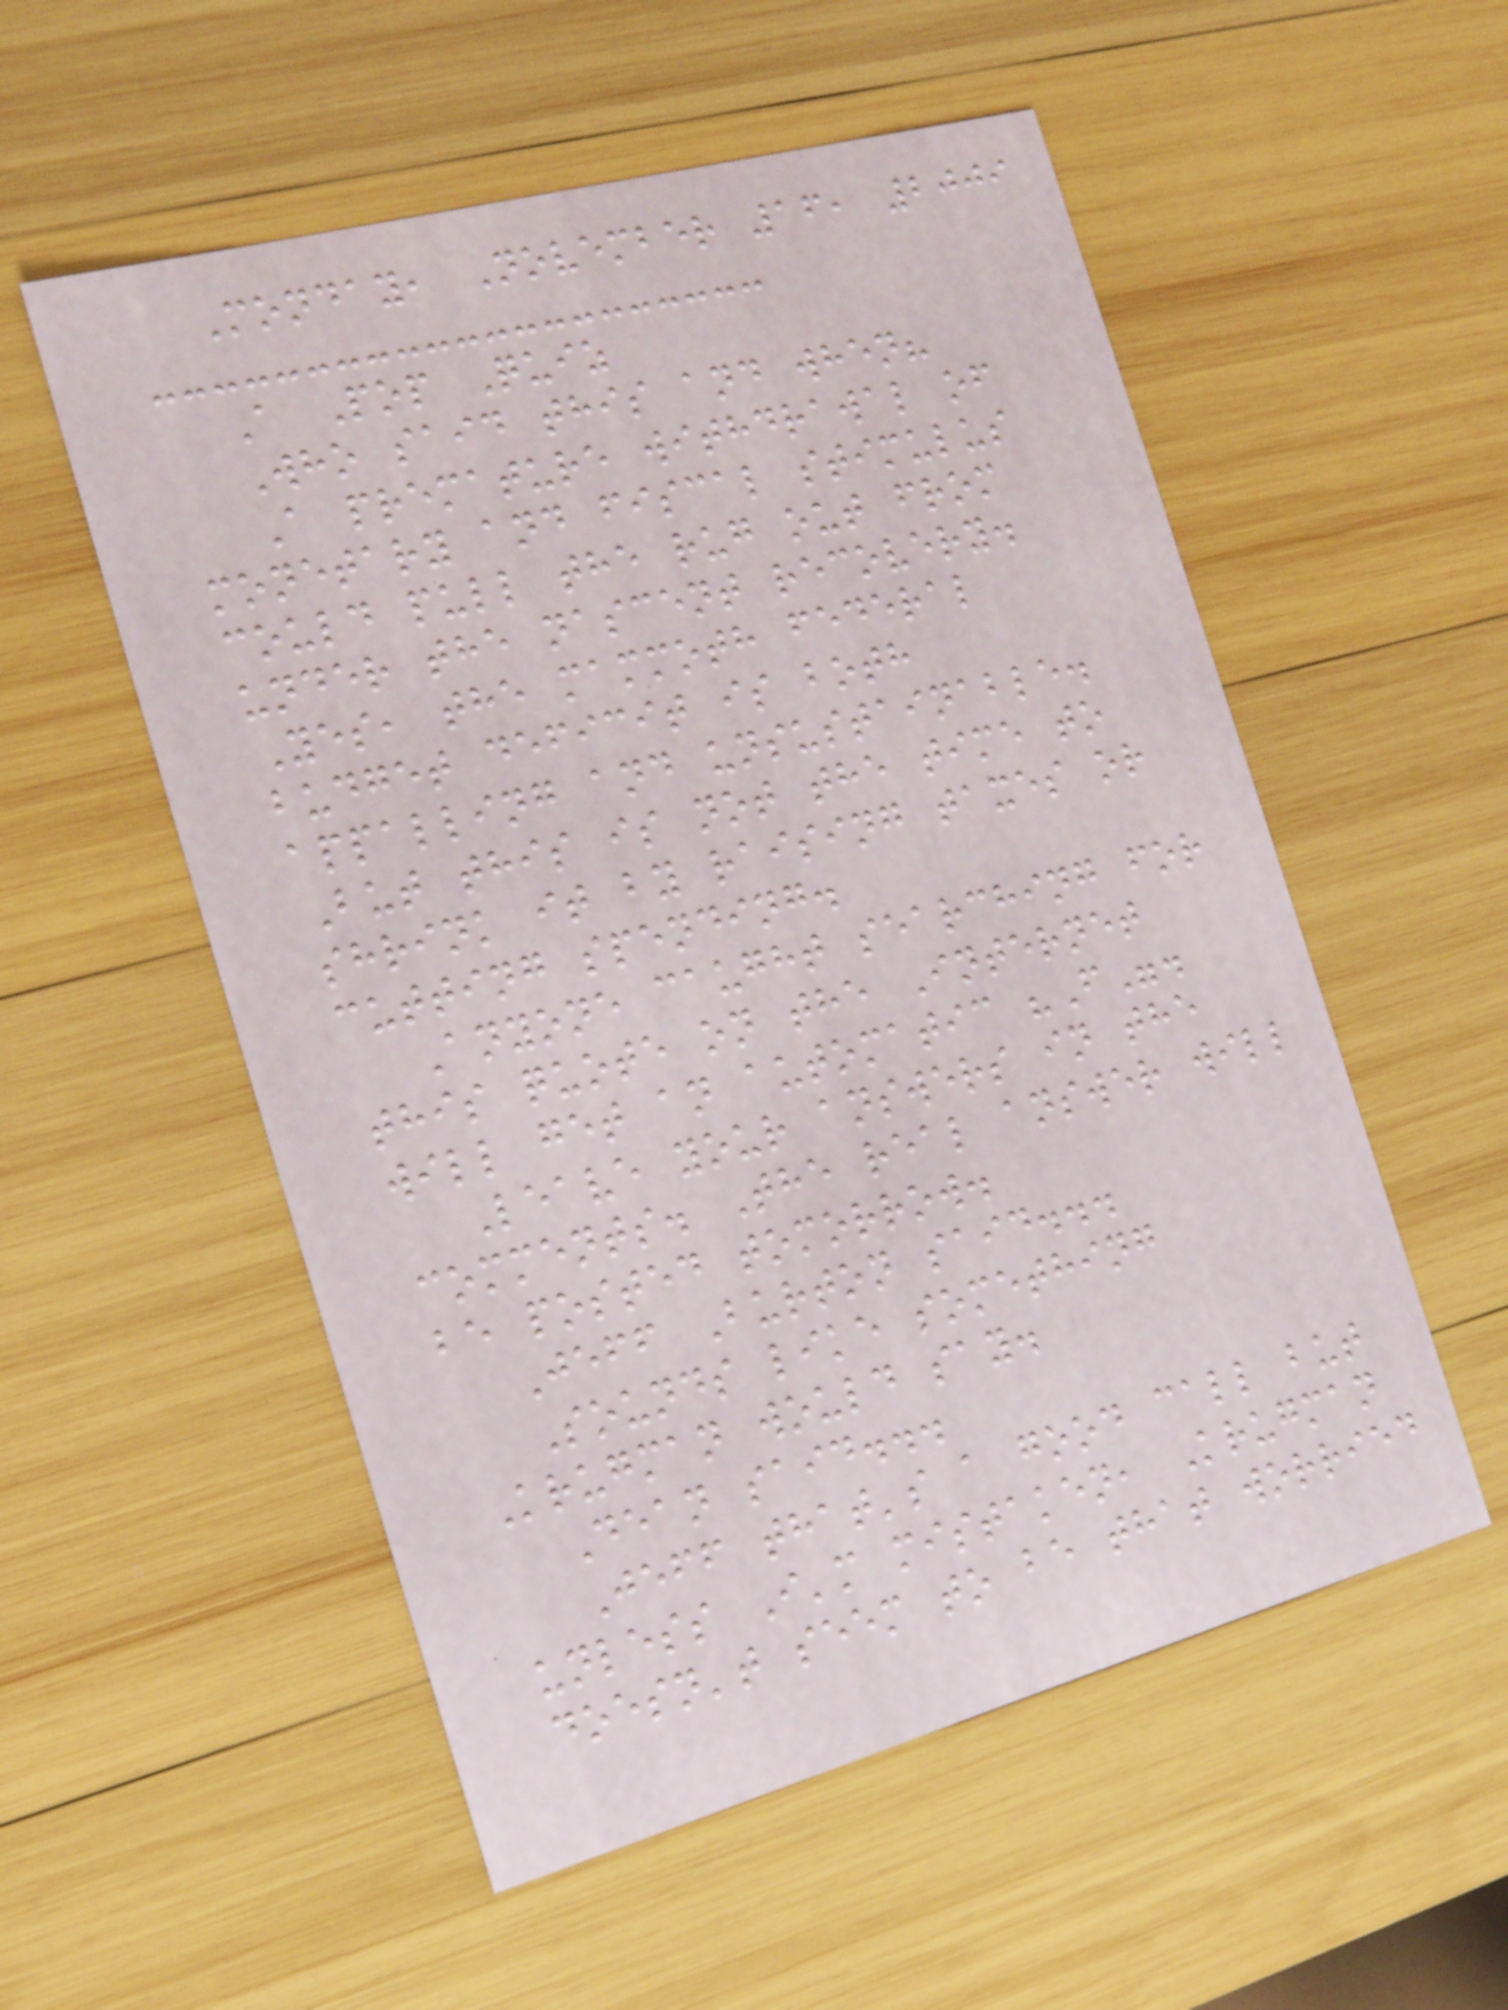Monday, November 16, 2009
A Pop Quiz
Who said this and when?
A premature withdrawal of
monetary and fiscal stimulus
could pull the rug out from
under the nascent recovery.
Yes, the mammoth federal
budget deficit is both
appalling and unsustainable.
But this is not the time to
shrink it by raising taxes or
cutting spending.
Anyone caught searching for
this quote on the Internet
will get an automatic "F".
Leave your answers in the
comments. The real answer will
be posted tomorrow.
Jeff Burton said...
Sounds like something
Krugman would say.
Dean said...
Jeff that's a good call but
unless I'm mistaken, Krugman
doesn't seem to be that worried
